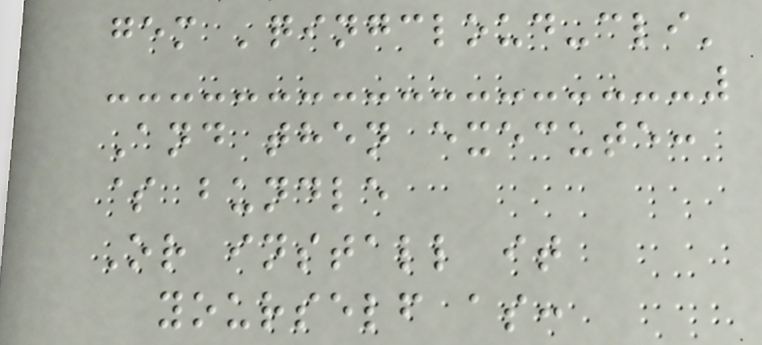gem 'qingcloud-cli'
And then execute:
$ bundle
Or install it
yourself as:
